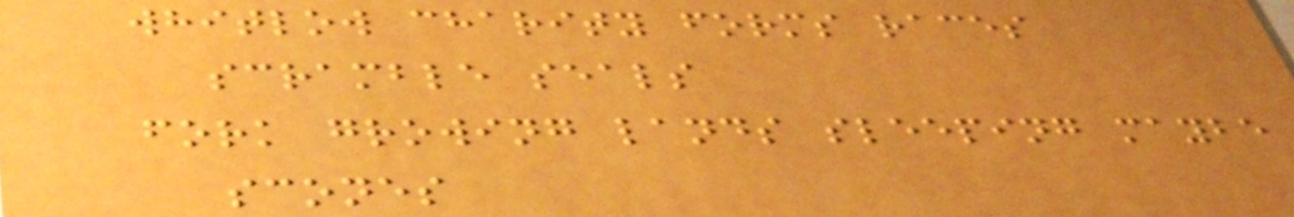whitlow charity forms races
scramble seals
fork growing lands sleeping maybe
scones
